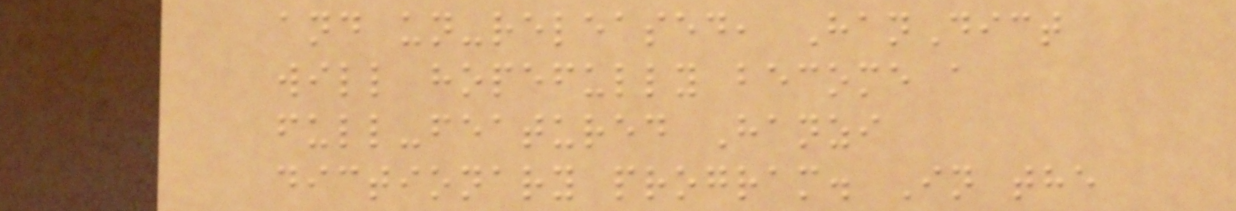and un-released, HanDict
will hopefully become a
full-featured Hanzi
dictionary program. In the
